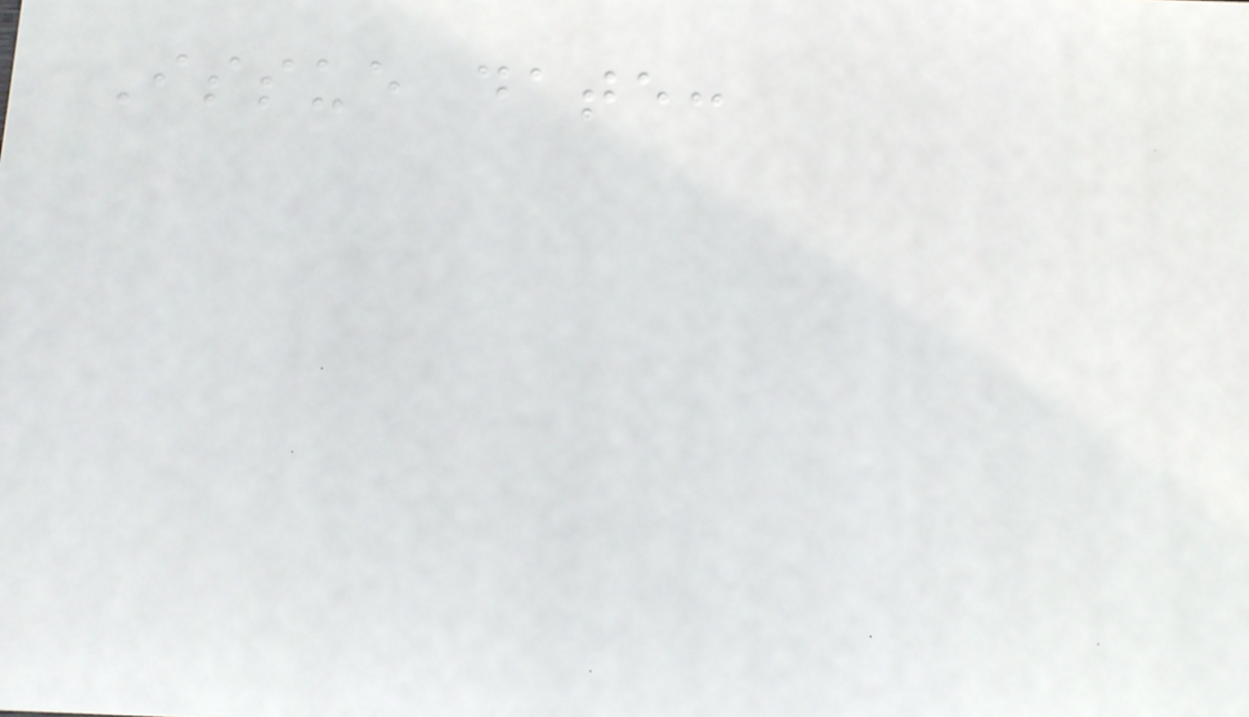Issue date:
